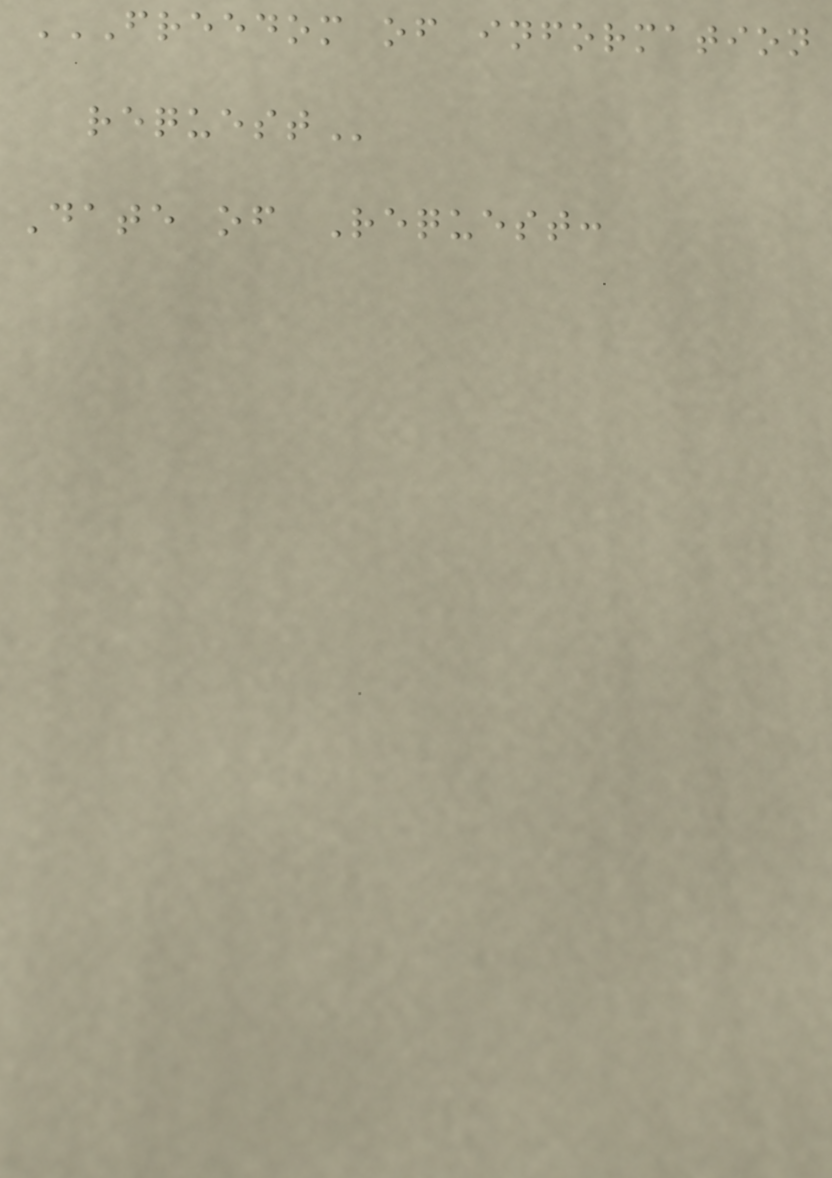FREEDOM OF INFORMATION
REQUEST
Date of Request:
